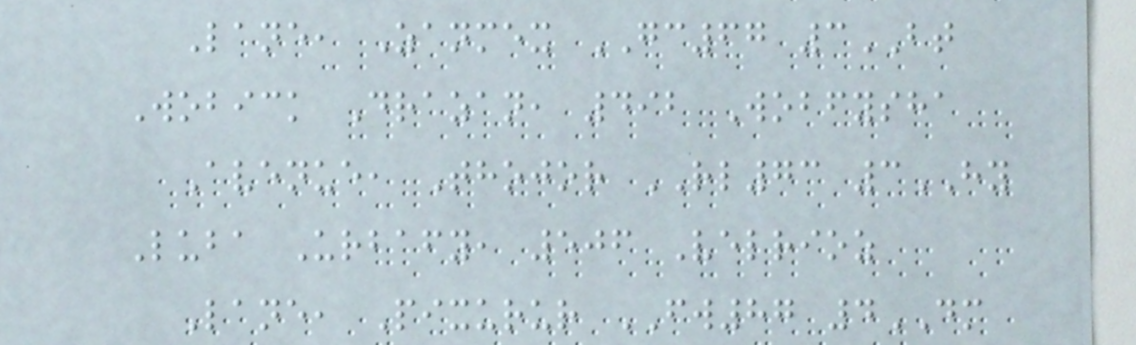Lane, Zanmex GC67 3BT
Wobick Drazan, 492 Wobfysha
Avenue, Thojor RL73 3HY
Luba Urbafy, 506 Velrioz
Lane, Pixurur FW87 4DM
